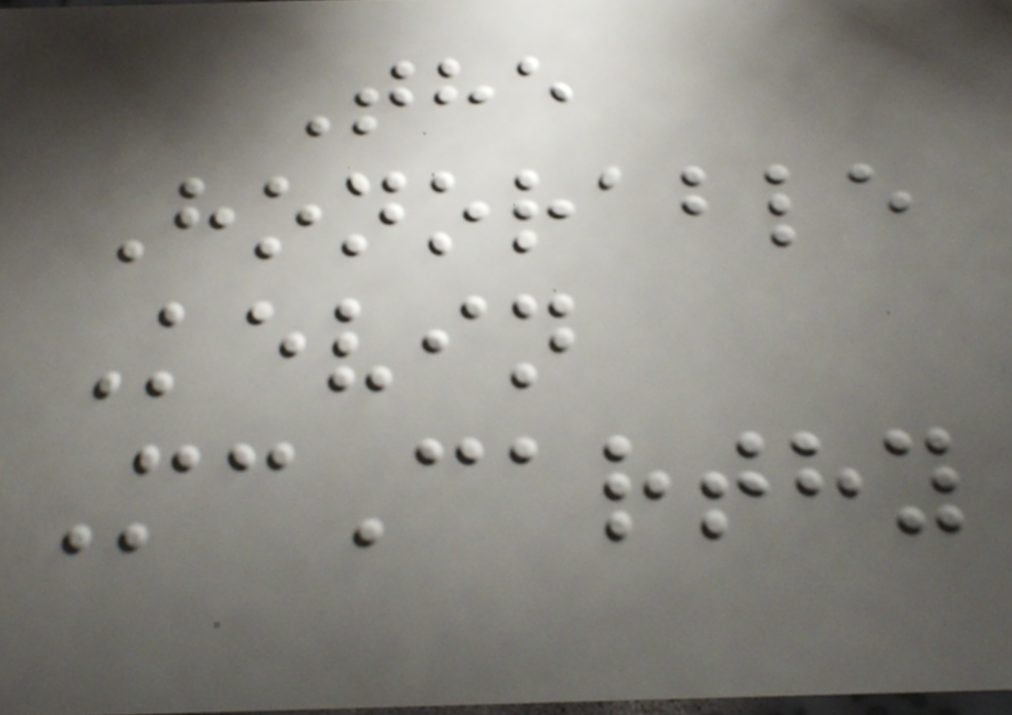The
Honorable
Kevin
McCarthy
